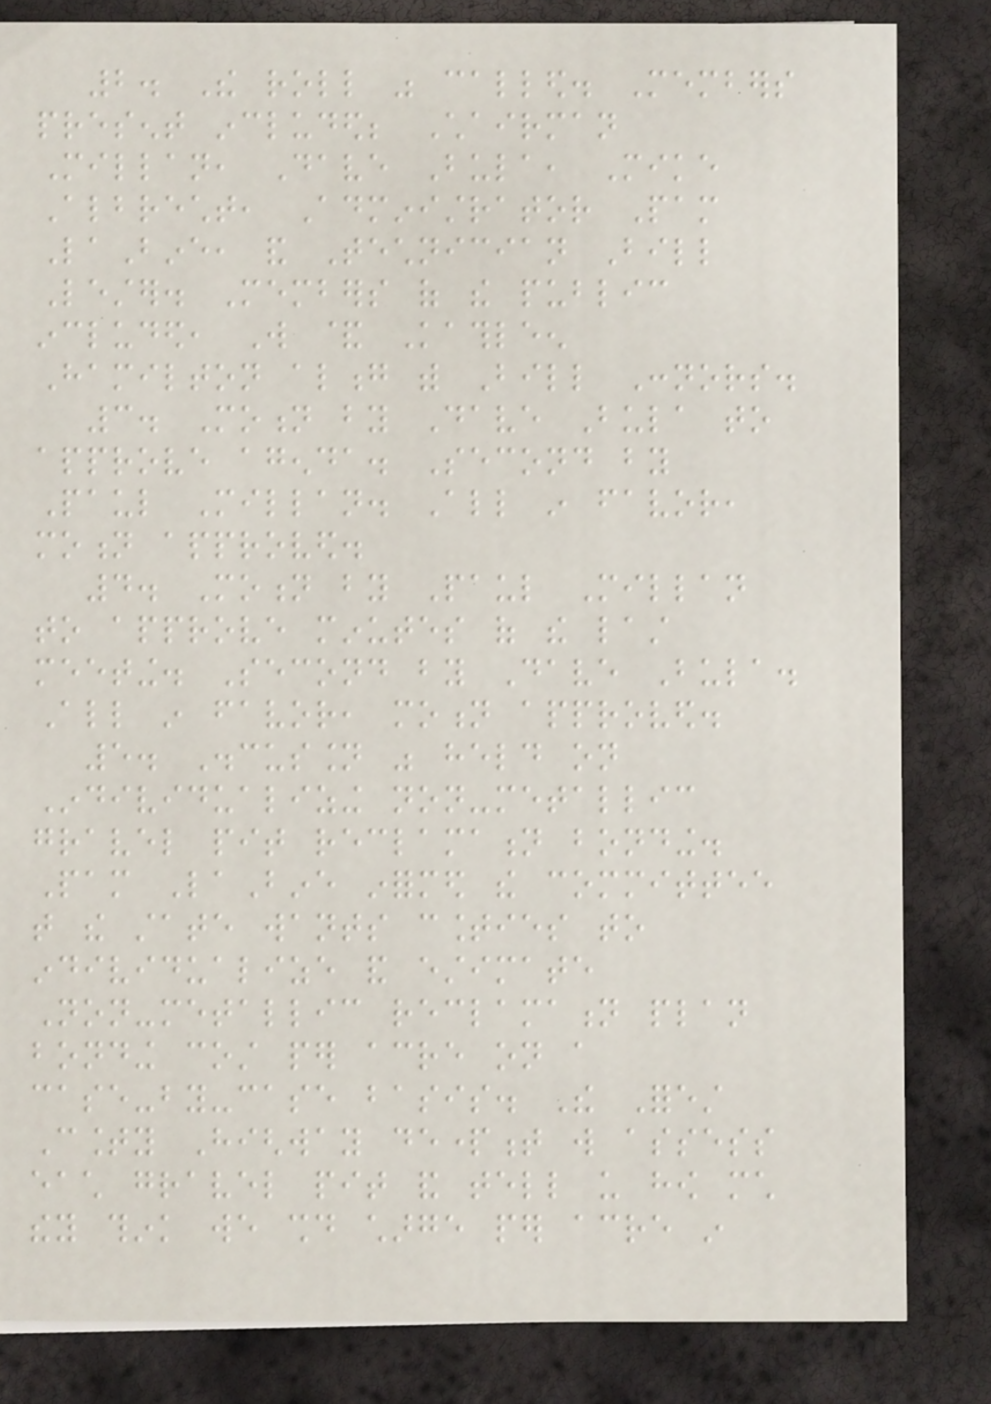2. The roll was called. Members
present included; Chairman
Millan, Dave Bula, Mike
Albrecht, Administrator Pam
LaBine, and Technician Bill
Lester. Members of the public
included, Will & Kathleen
Hamilton along with Bill Connors.
3. Motion by Dave Bula to
approve agenda. Second by
Paul Millan. All in favor,
motion approved.
4. Motion by Paul Millan
to approve minutes of the last
meeting. Second by Dave Bula.
All in favor, motion approved.
5. Discussion was held on
Individualizing non-metallic
gravel pit reclamation bonding.
Pam LaBine informed the committee
that the state wants counties to
individualize and estimate
Non-metallic reclamation plan
bonding cost per acre on a
case-by-case basis. The Forest
County Highway department will assess
each gravel pit and tell us how much
they think we should charge per acre in
